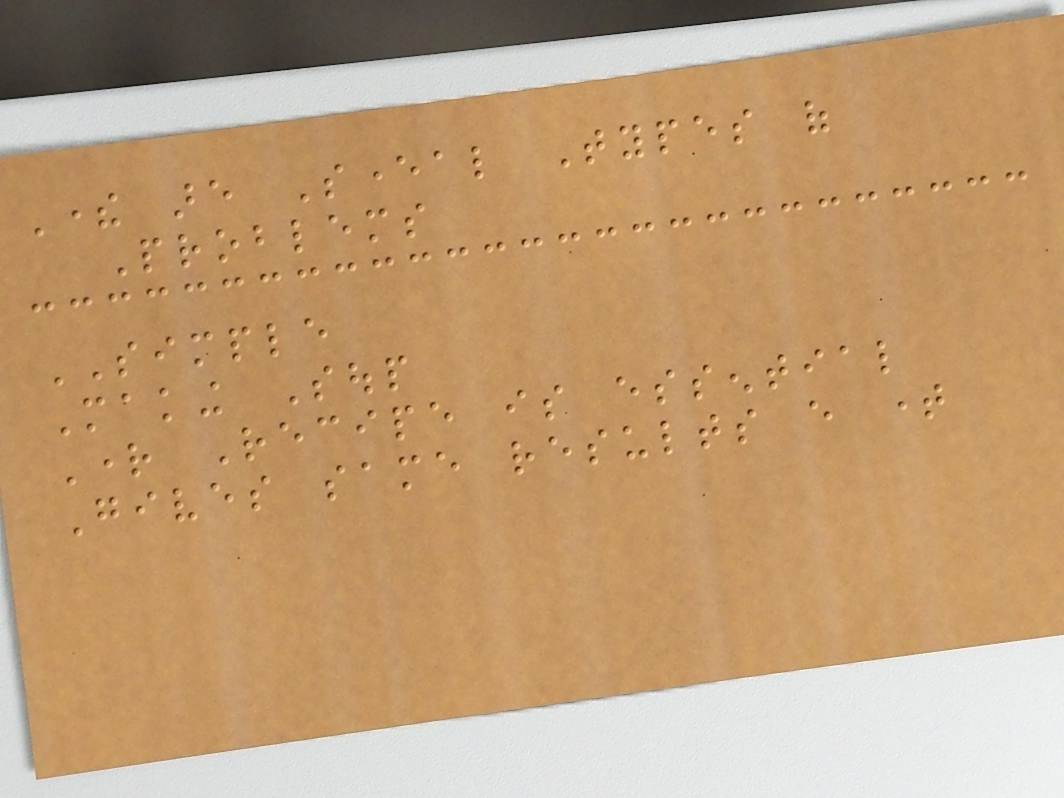There are Several Types of
Problems
SIMPLE
Making Soup
Right Recipe is essential
Gives same results every time
